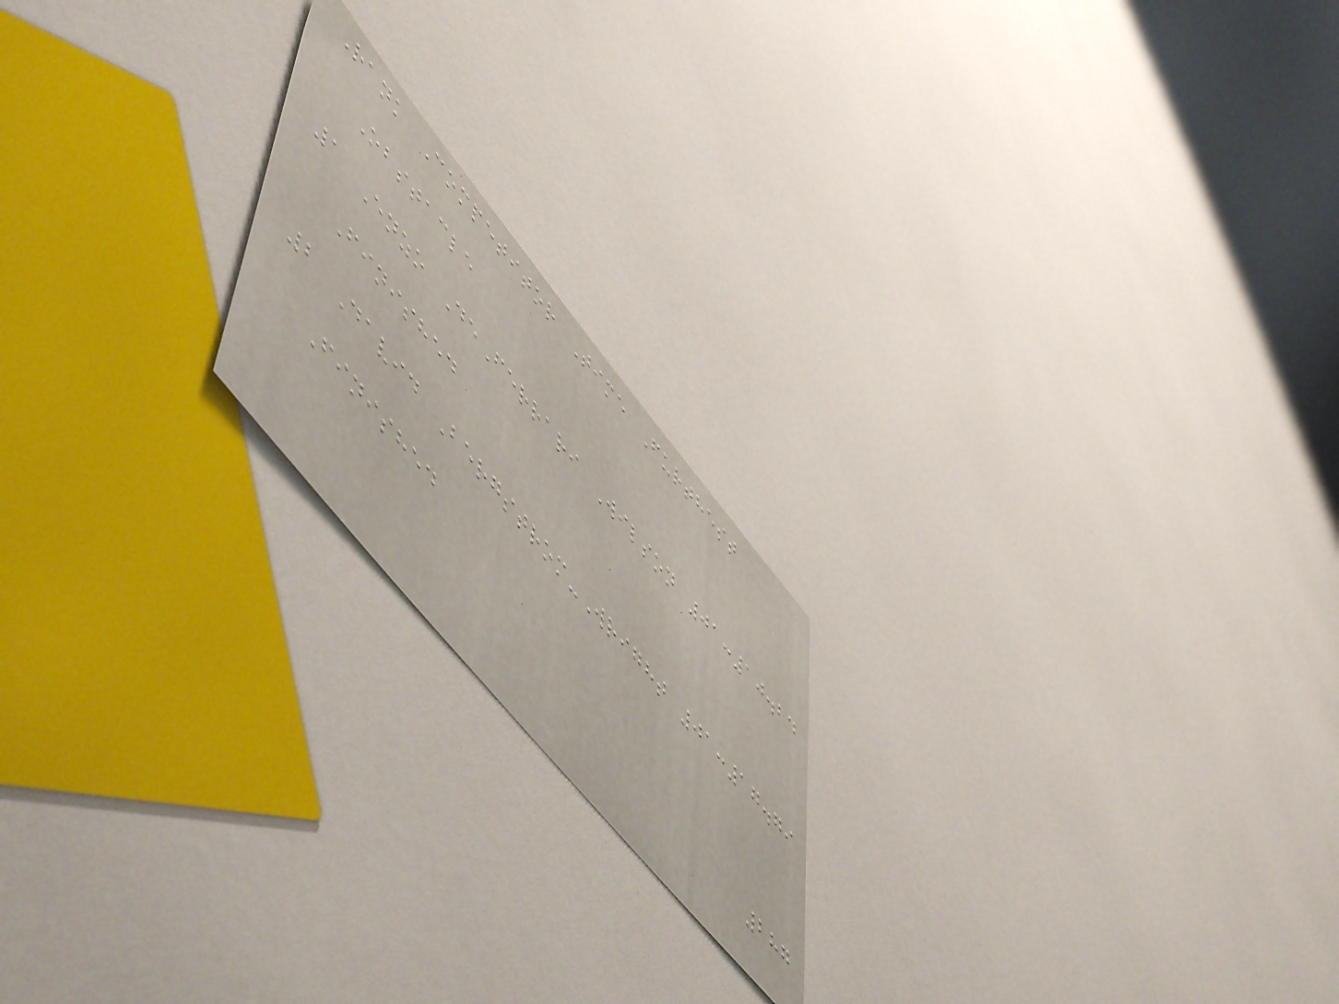Rank Competitor Time Furthest
Obstacle
1 Enzo DeFerrari Wilson 01:10.24
Finished
2 David Bergstrom-Wright 01:17.79
Finished
287
